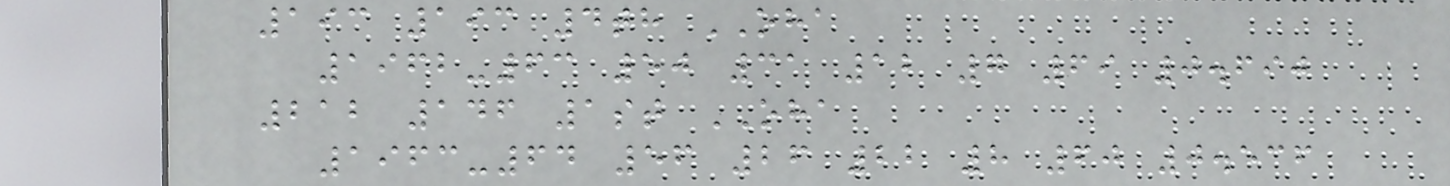193 193 4th OHA
1962-63 50 31 12 7 69 0.690
212 146 1st OHA
1963-64 56 26 22 8 60 0.536
